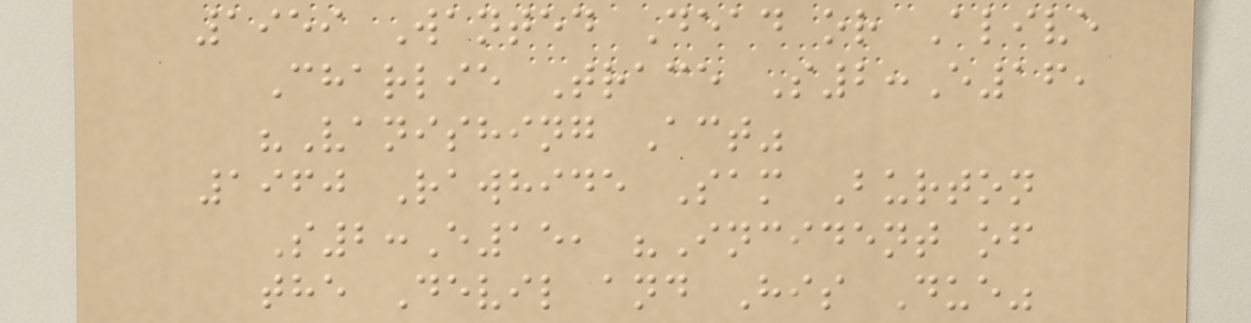1959 Wanted Dead or Alive
Charlie Trace S2:E16,
"Vanishing Act"
1960 Rawhide Sam Burton
S2:E15, "Incident of
the Devil and His Due"
